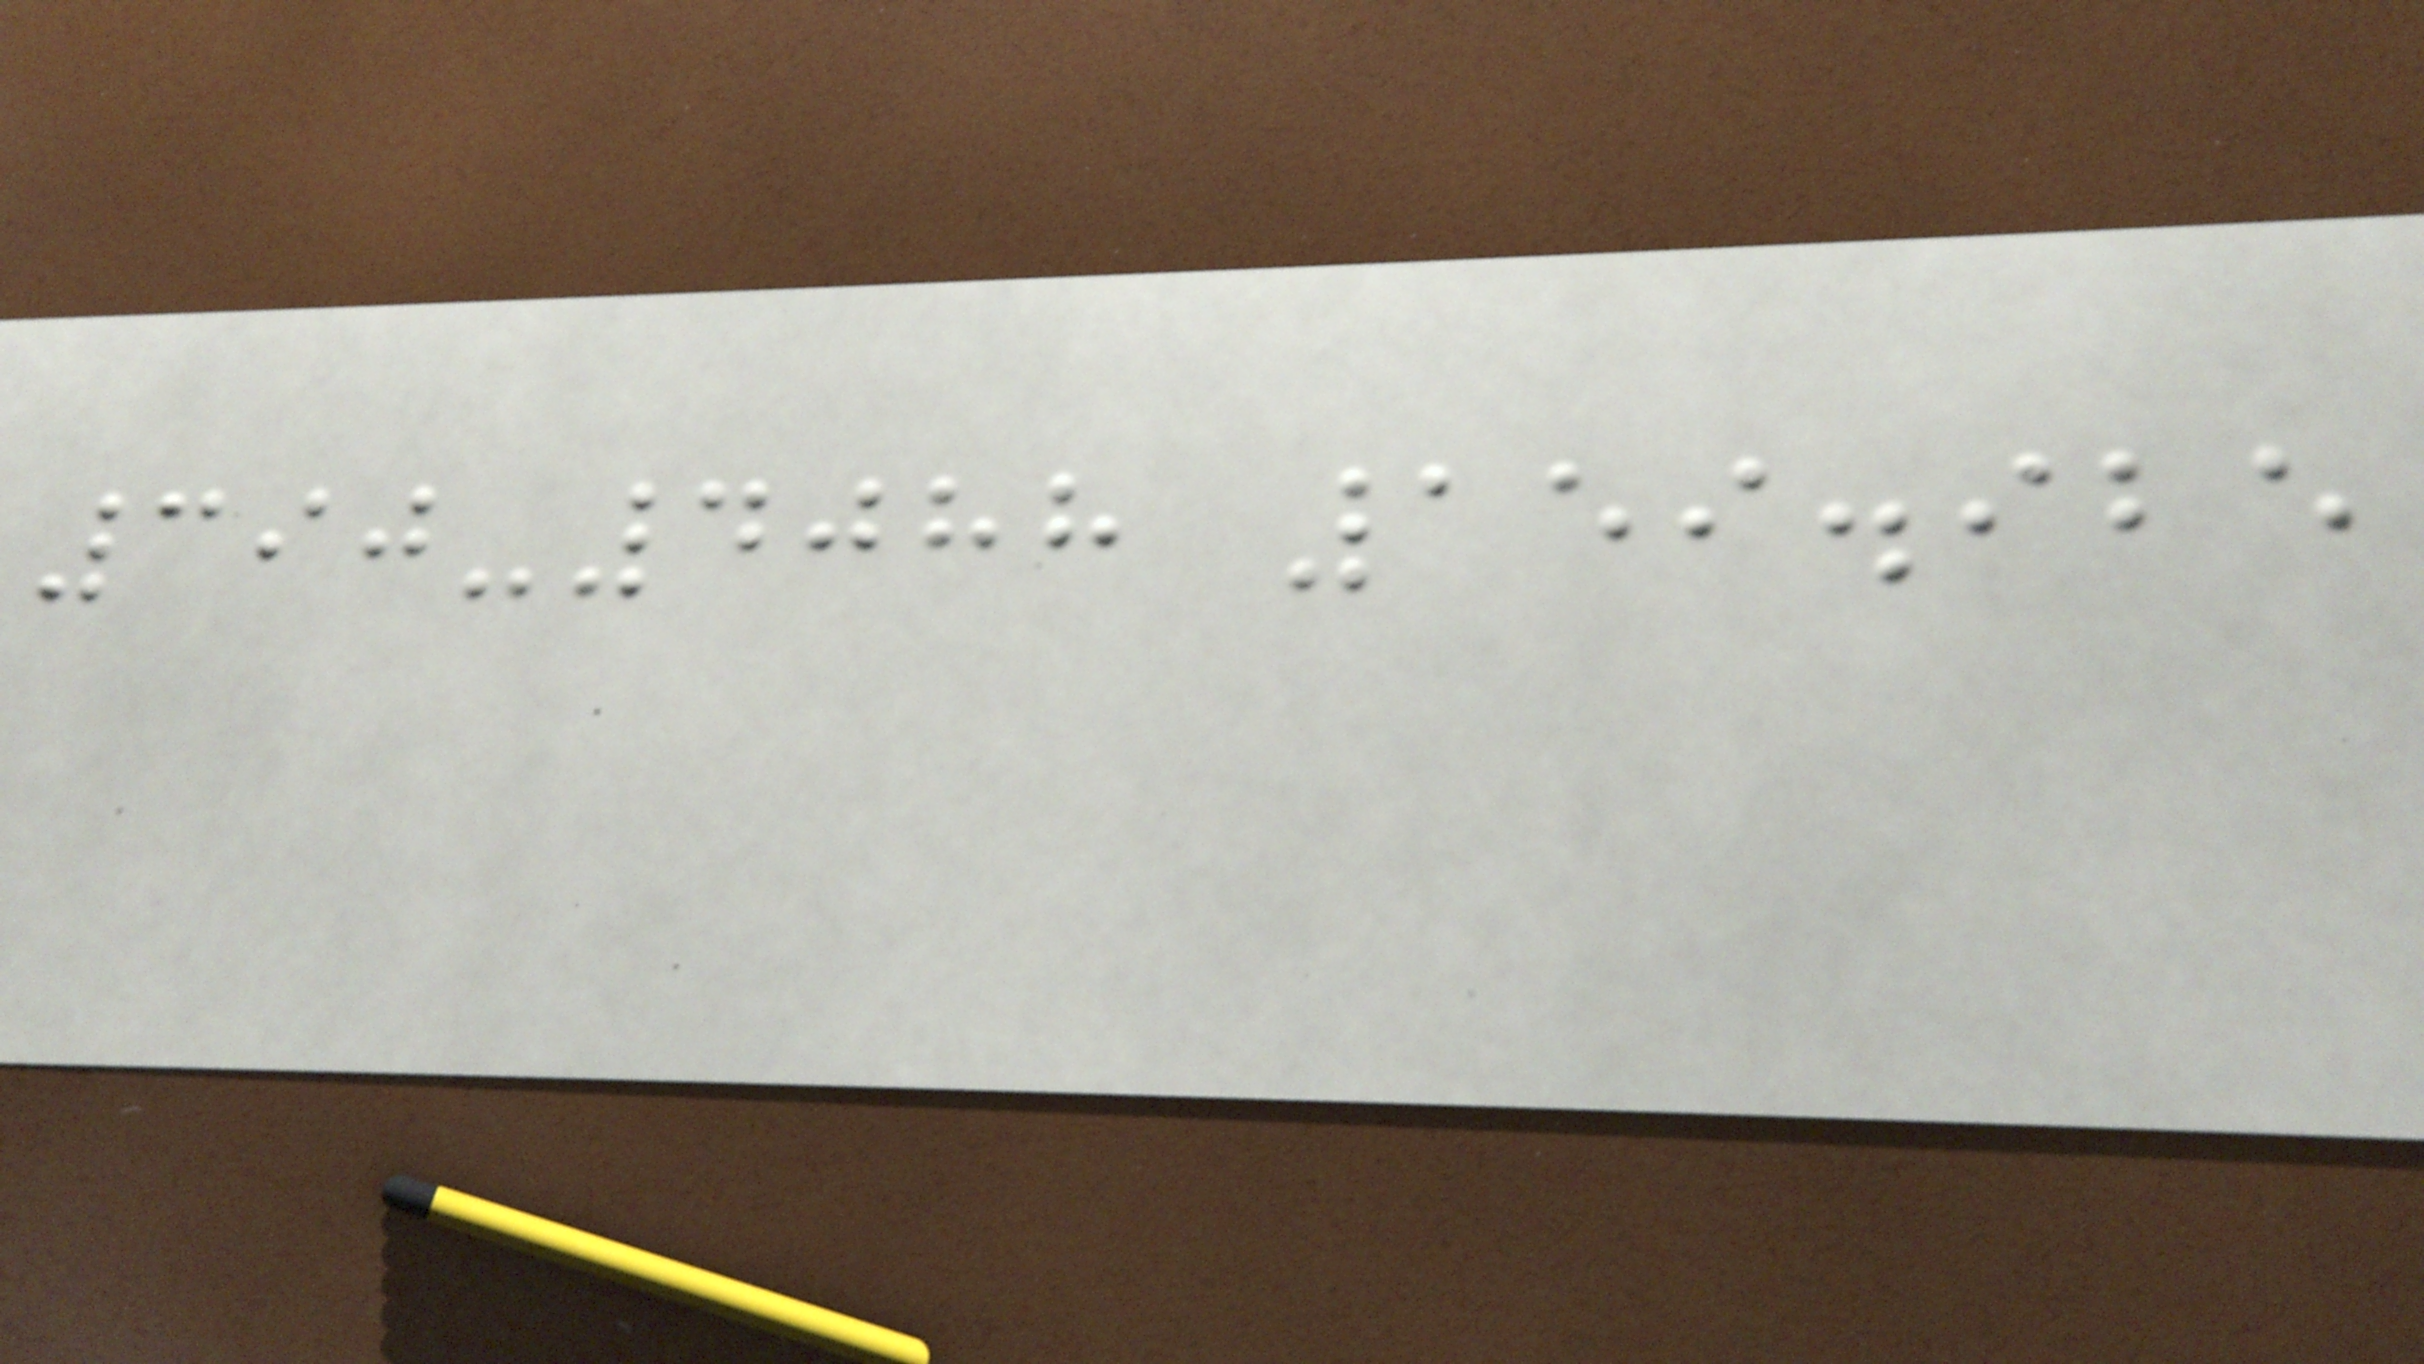390-4088 159.925
